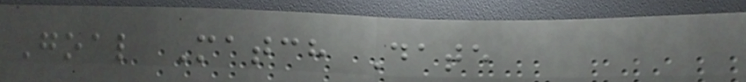Goal Match Date
